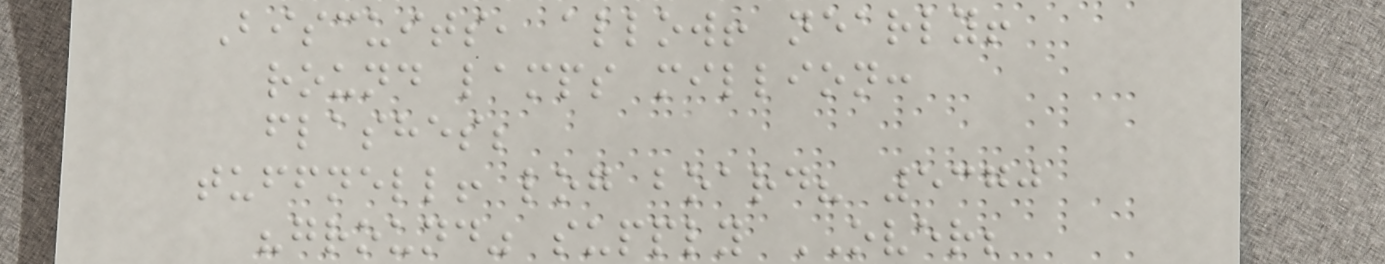Biscuits, allow! nearly!
round lamps million:
flashes;
tuffnell! log board? 5370
"ground" supply OVER;
